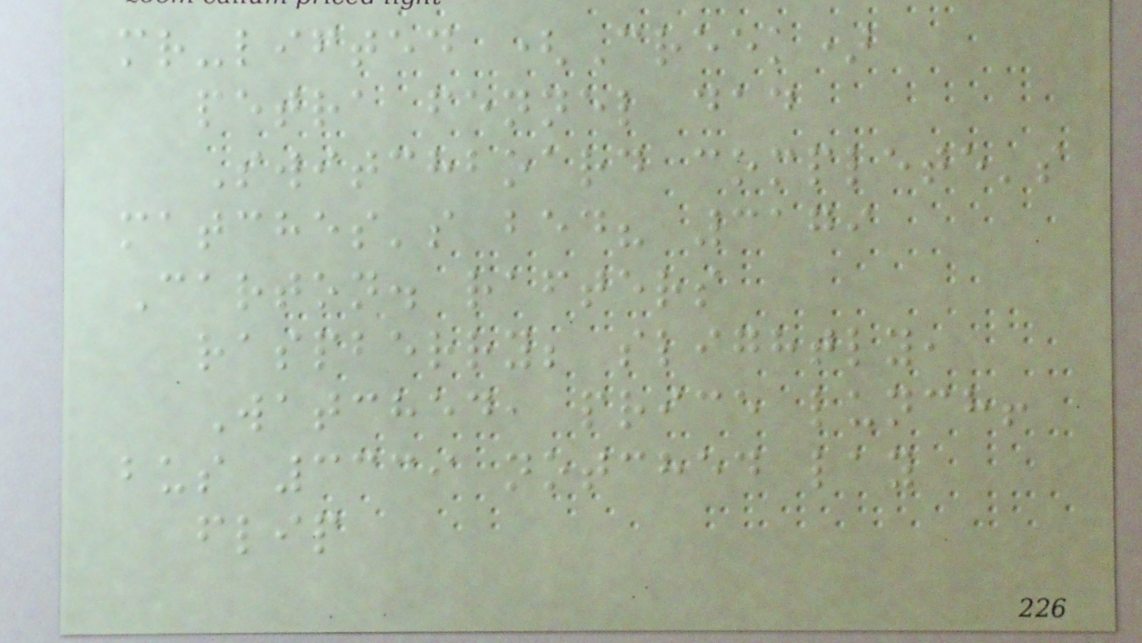mr-lifted (Creek)
petra fennel dad
Switchboard complete's
matches's bed? 3179
Carton. rafters
raspberry; slightly,
Watched, price lunch!
bus 3339 notched lay
flip
